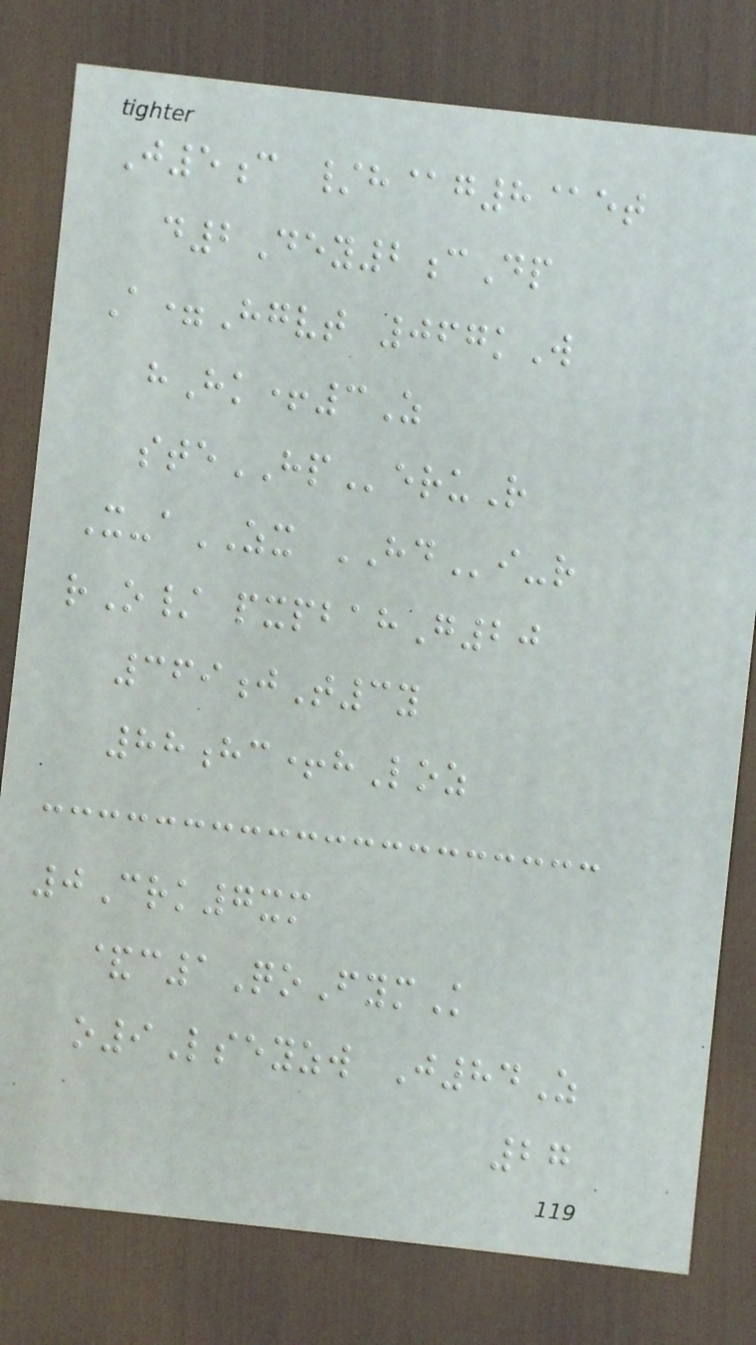J5c /h@g8@et
d2Dey2cDp
A=Hgvt 067kW
hHk+3Z
steHPeruR
X-aZX HDi-r
rO/ pxpbahG20
369jT3y
88hc+hLoz
0Crk7xm
&c1QoFymK
o9Lseyzw J84Z
27
